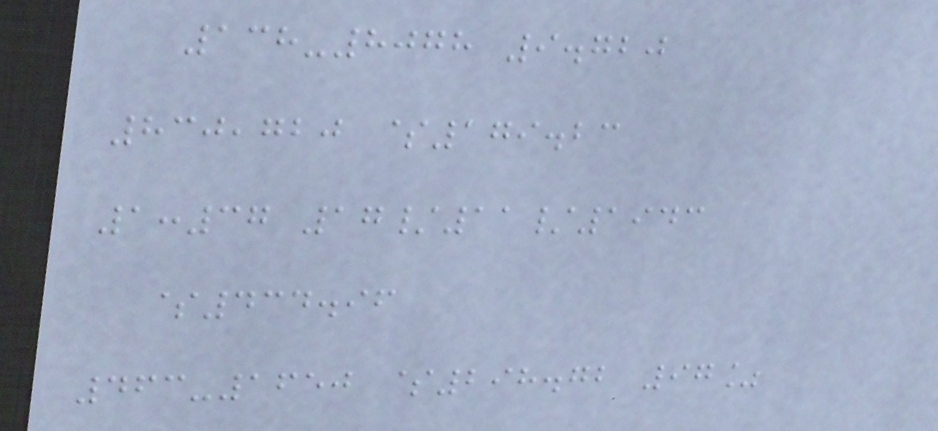138-8078 9.720
830,720 $179.23
1:37 17/11/1943
$434.96
463-1650 $298.72 97%
